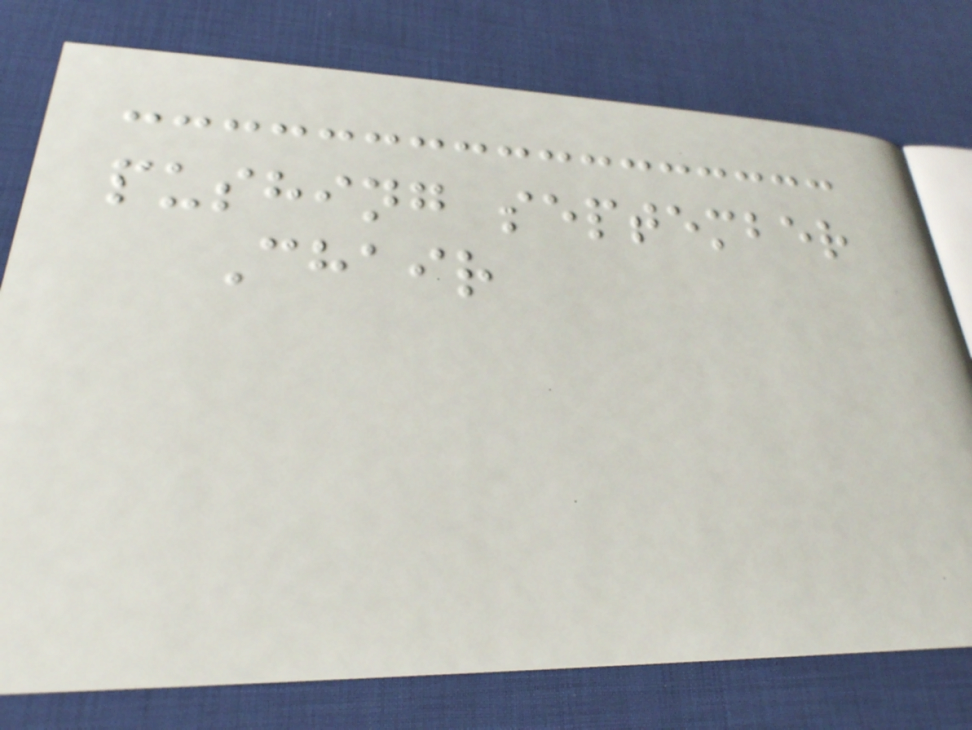pushing september
Chair
